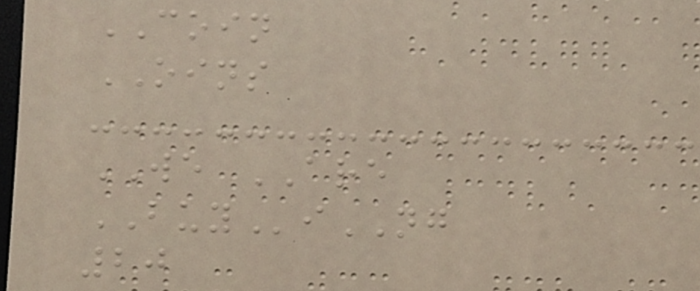COIN
OINS
WE ARE
BUYiNG
20
